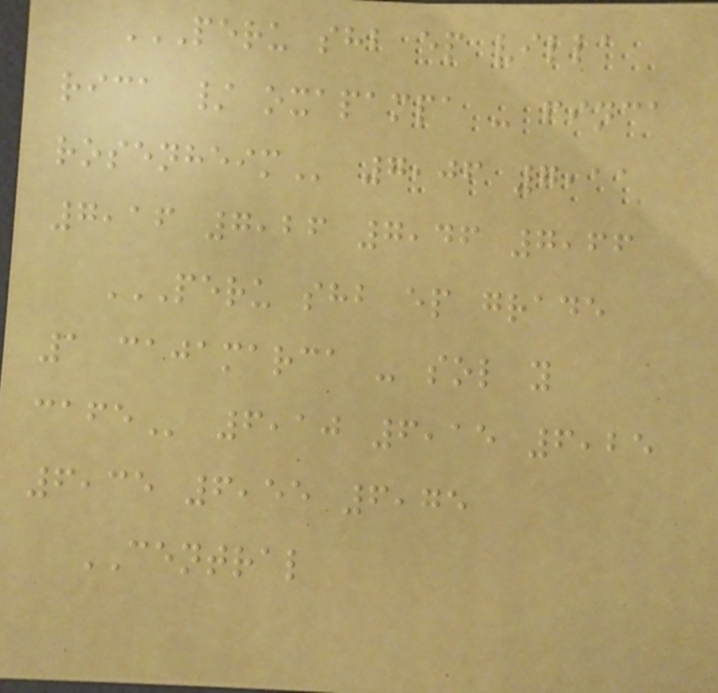PERU SHB EP VILLA
RICA / OXAPAMPA - FINCA
ROSENHEIM 7,06 7,11
7,16 7,26 7,46 7,66
PERU SHB EP GRADE
1 CAJAMARCA - SOL Y
CAFE 6,10 6,15 6,25
6,35 6,55 6,75
CENTRAL
